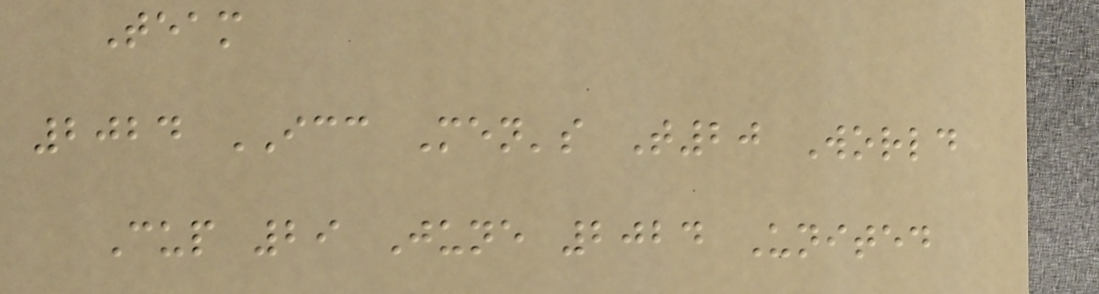Team
2024 ICC Men's T20 World
Cup 29 June 2024 United
